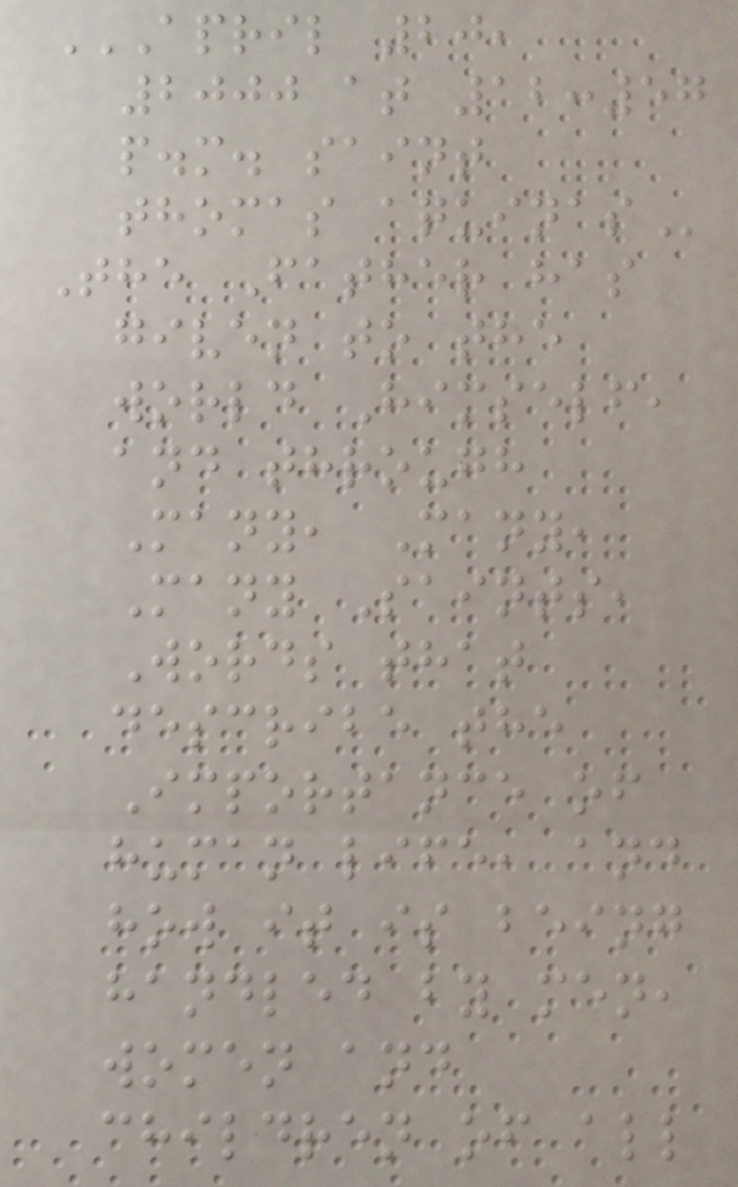APRIL 20,
2000 AT 12:57
P.M. SAINT
THOMAS AQUINAS
The Father has
given to the
world Himself,
and through
Many, Many,
Many Saints,
Words that
describe the
Importance of
human life, and
how it is being
handled by men,
women and
children of all
